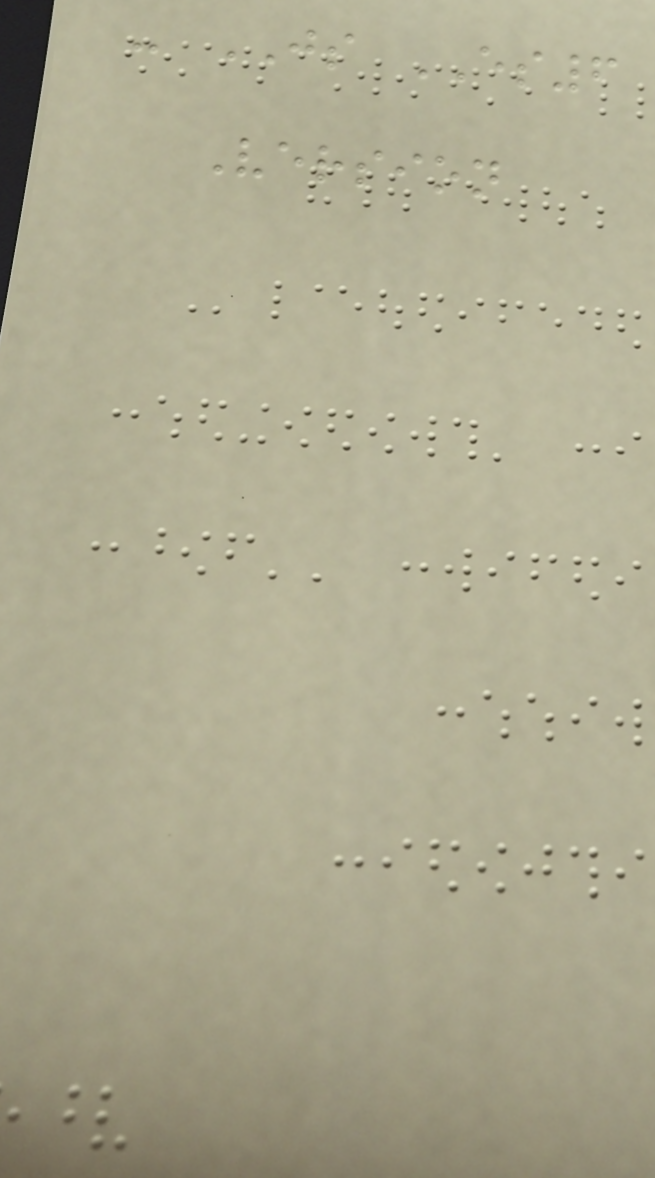- JS ES6
Version
